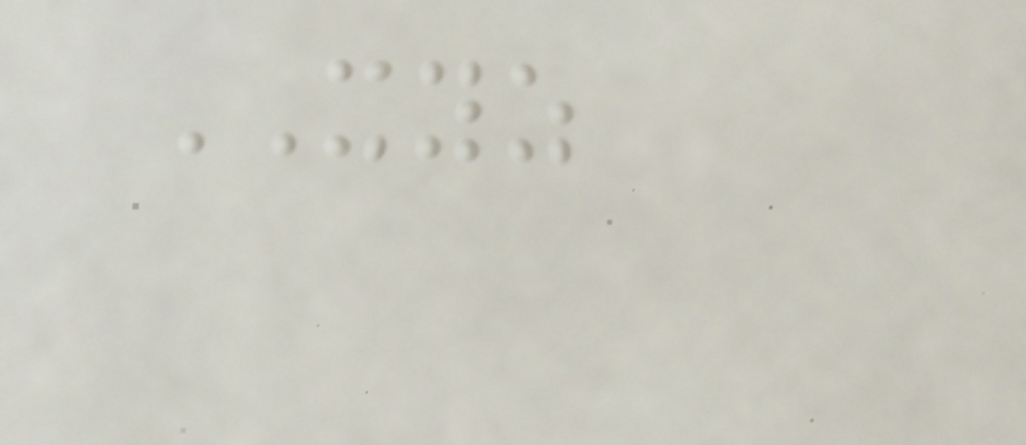XYZ
